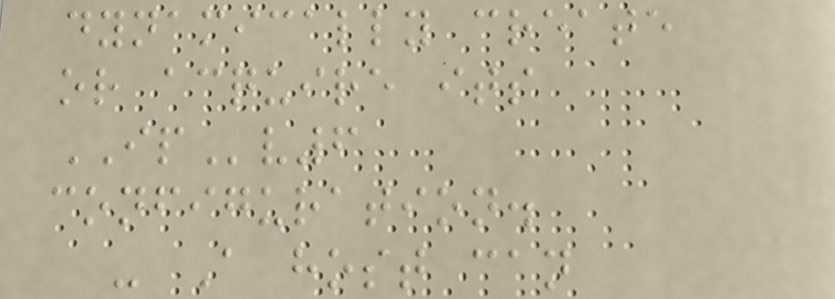dynamically create
or acquire its
IPv6
configuration.
- A host can
